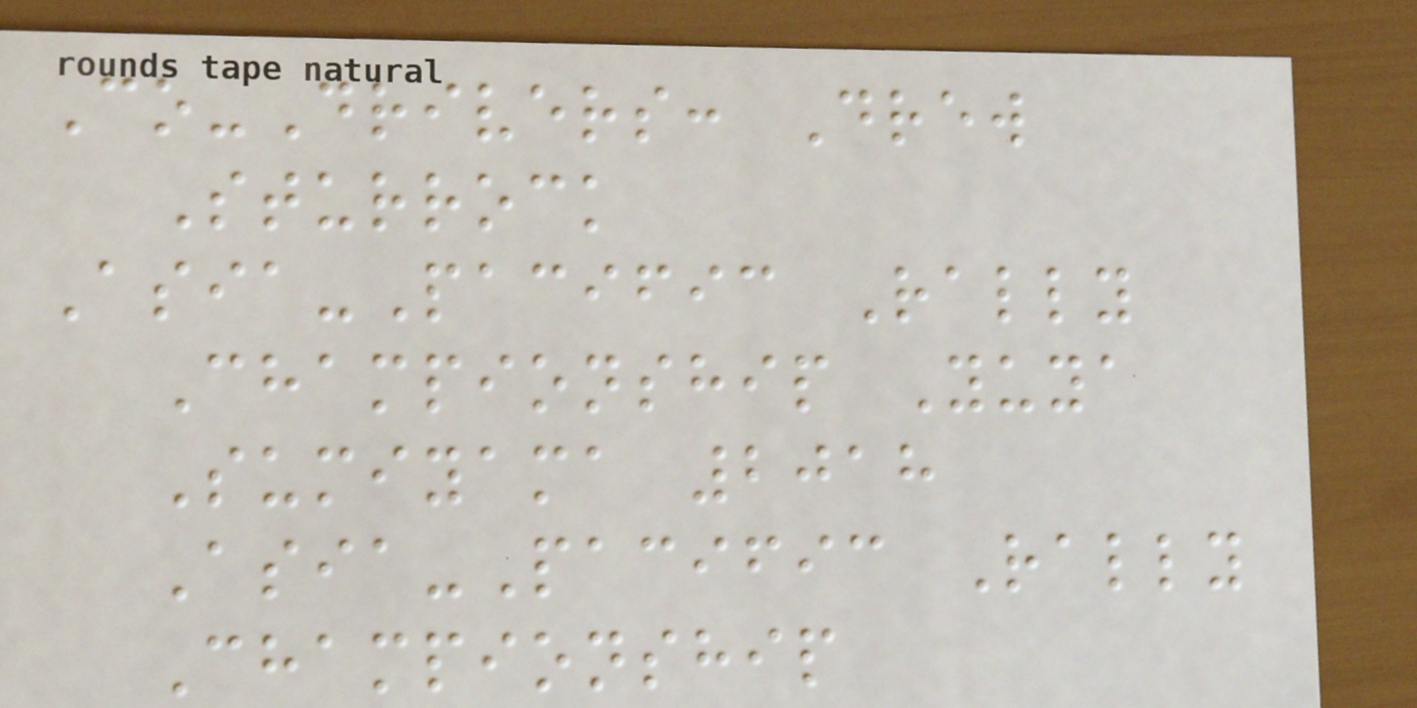Co-Drivers: Drew
Sturrock
Asia-Pacific Rally
Championship Yuya
Sumiyama 2018
Asia-Pacific Rally
Championship
